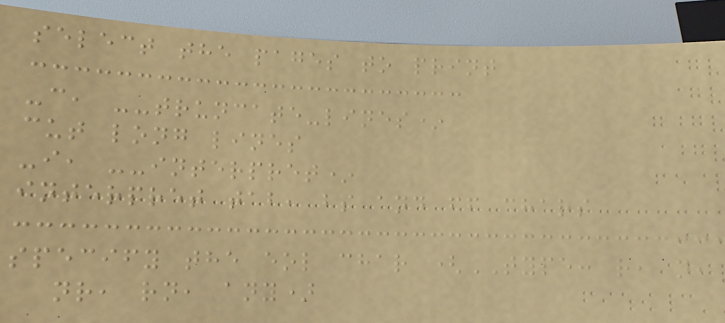select the pages to print
-c, --truncate-lines*
cut long lines
-i, --interpret*
interpret tab, bs and ff chars
specify the eol char (TYPE: r, n,
nr, rn, any)
